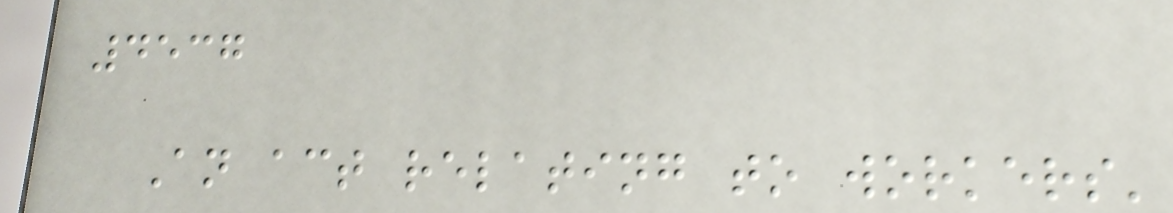4537
An act relating to workers'
